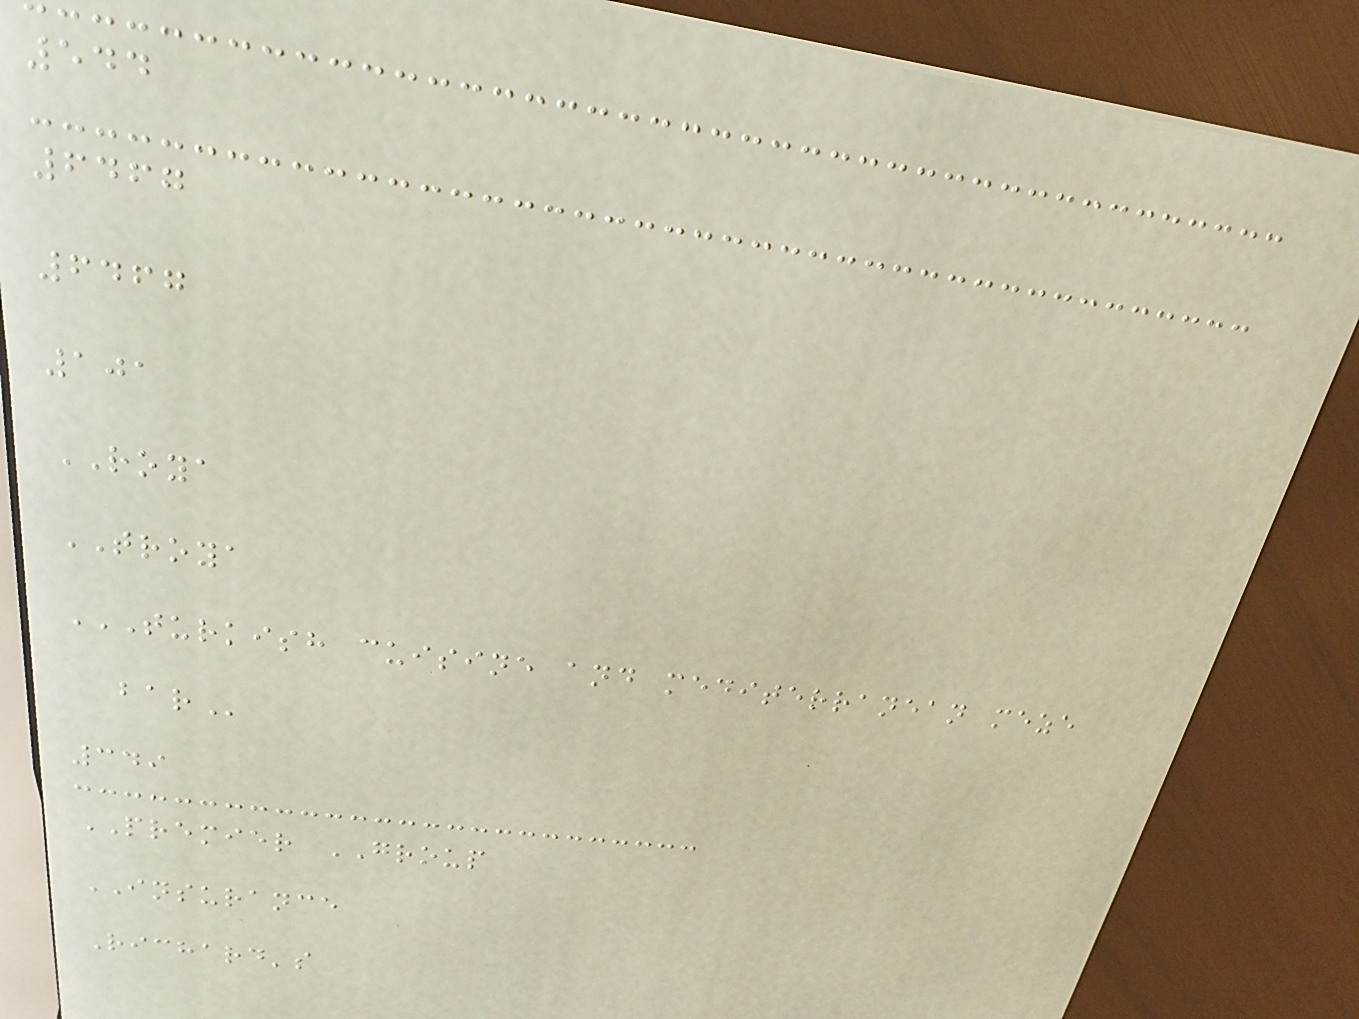544
6467
6467
101
ROYA
TROYA
TURKISH CUISINE AND MEDITERRANEAN MEZE
BAR
349
PREMIER GROUP
INSURANCE
Richard's
